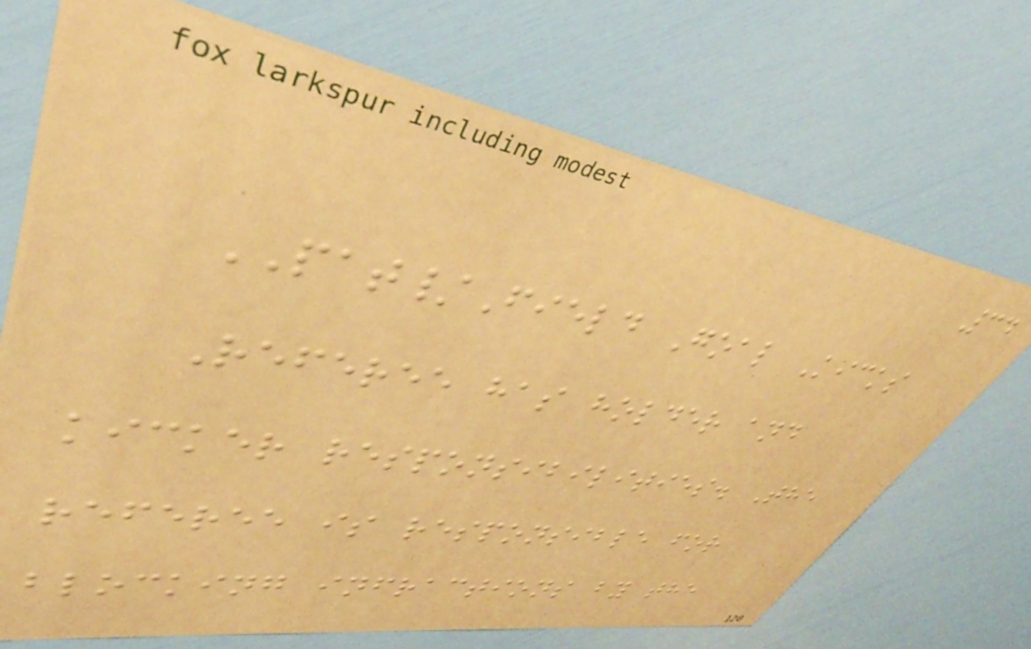34
PAT/Field Goal Kicks
Referee has holder and
kicker responsibilities. The
referee is responsible for
blocking infractions by the
